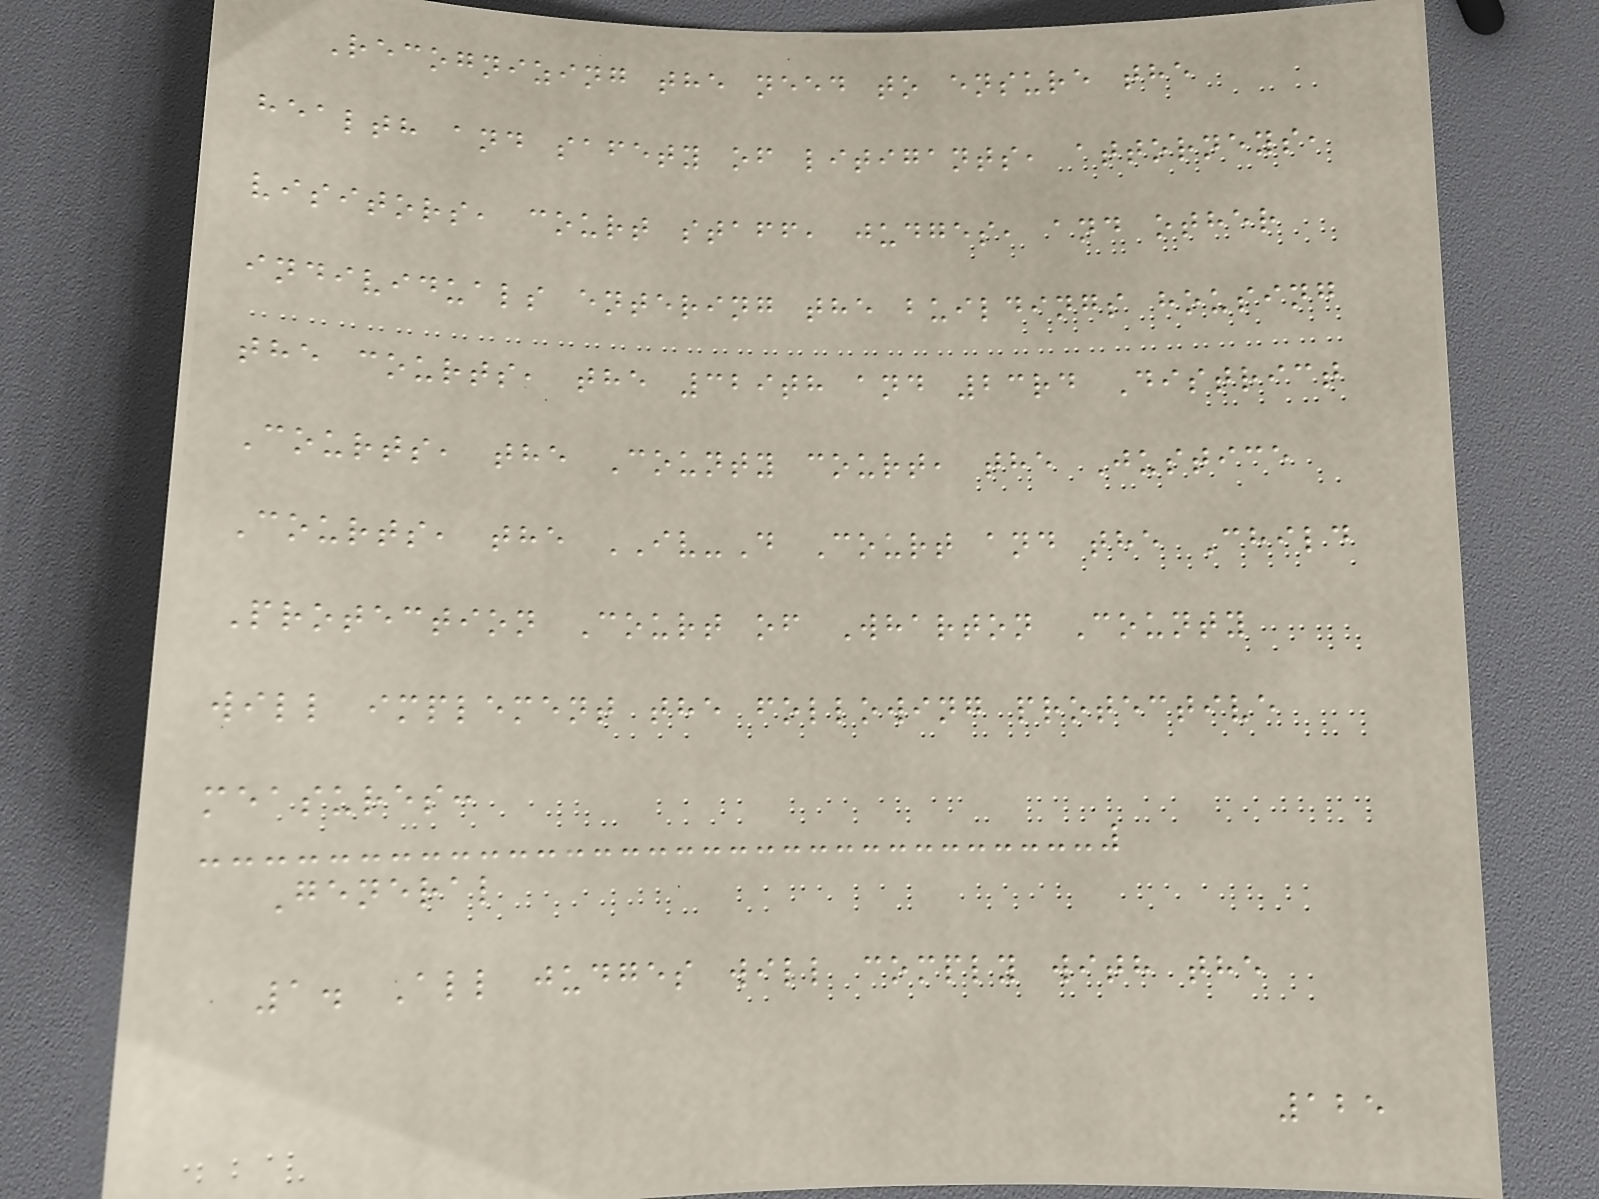Recognizing the need to ensure the
health and safety of litigants, attorneys,
visitors, court staff, judges, and other
individuals entering the buildings housing
the courts, the 329th and 23rd District
Courts, the County court, the Justice
Courts, the IV-D Court and the Child
Protection Court of Wharton County
will implement the following protective
measures:
General
1. All judges will comply with the
125
